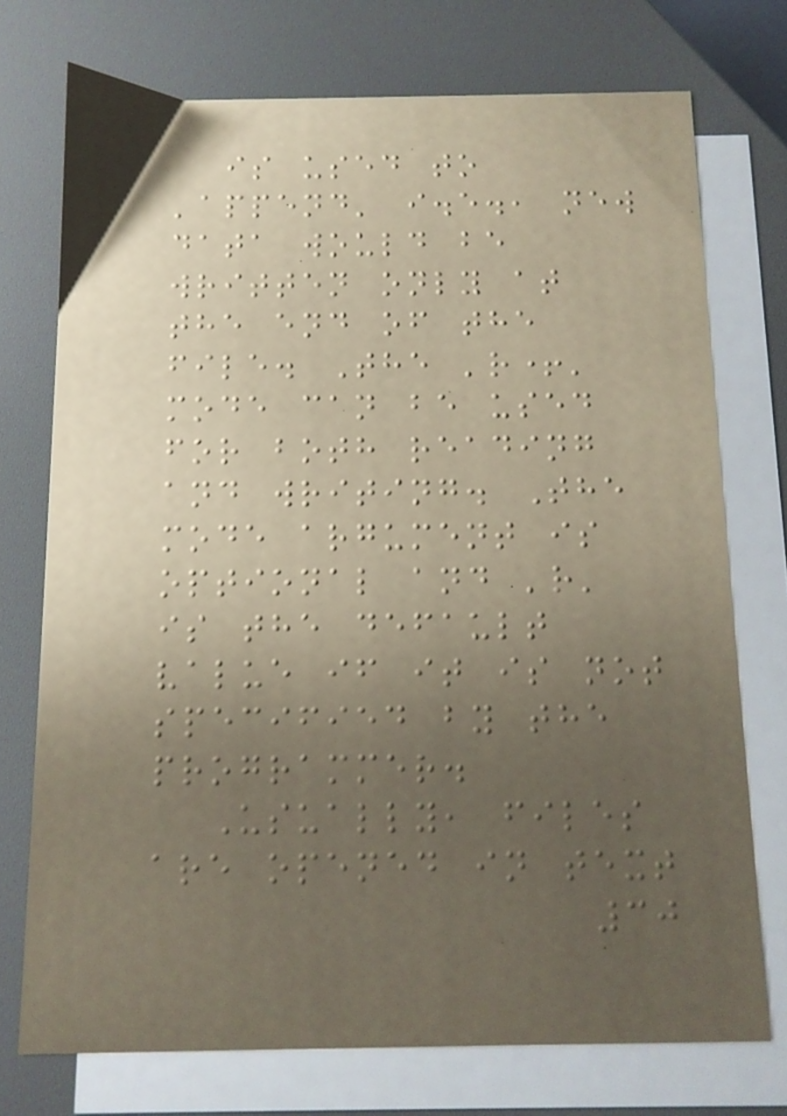is used to
'append' i.e., new
data would be
written only at
the end of the
file. The 'r+'
mode can be used
for both reading
and writing. The
mode argument is
optional and 'r'
is the default
value if it is not
specified by the
programmer.
Usually, files
are opened in text
30
